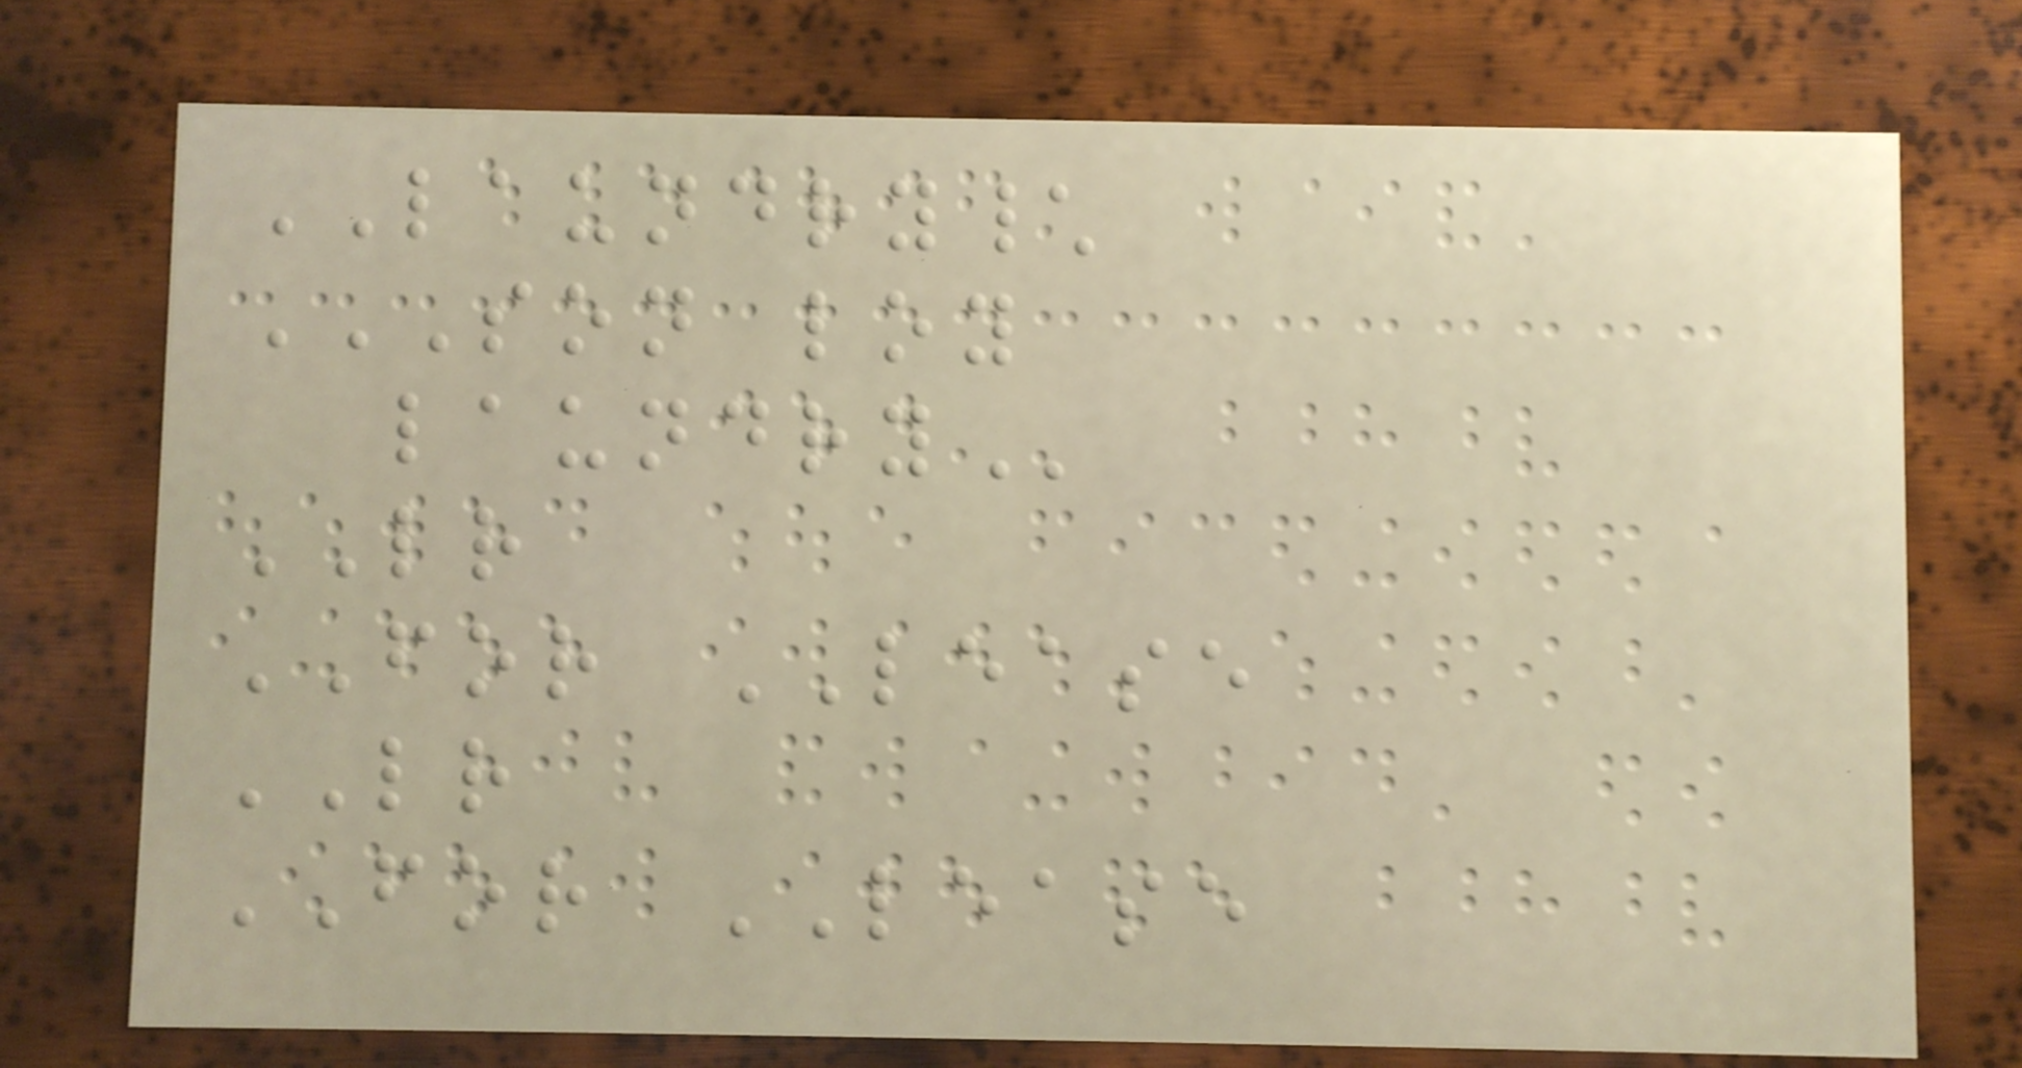LAUNDRY\
SON LOY
LAUNDRY
LR
FOR LEASE
LR
FOR LEASE
